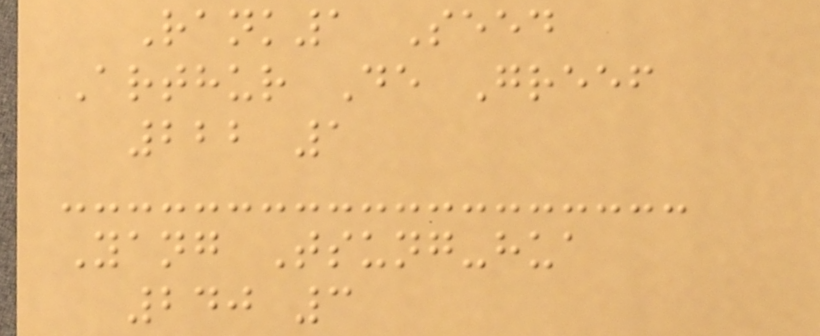Rank1 Seed
Arthur De Greef
222 1
Yang Tsung-hua
240 3
